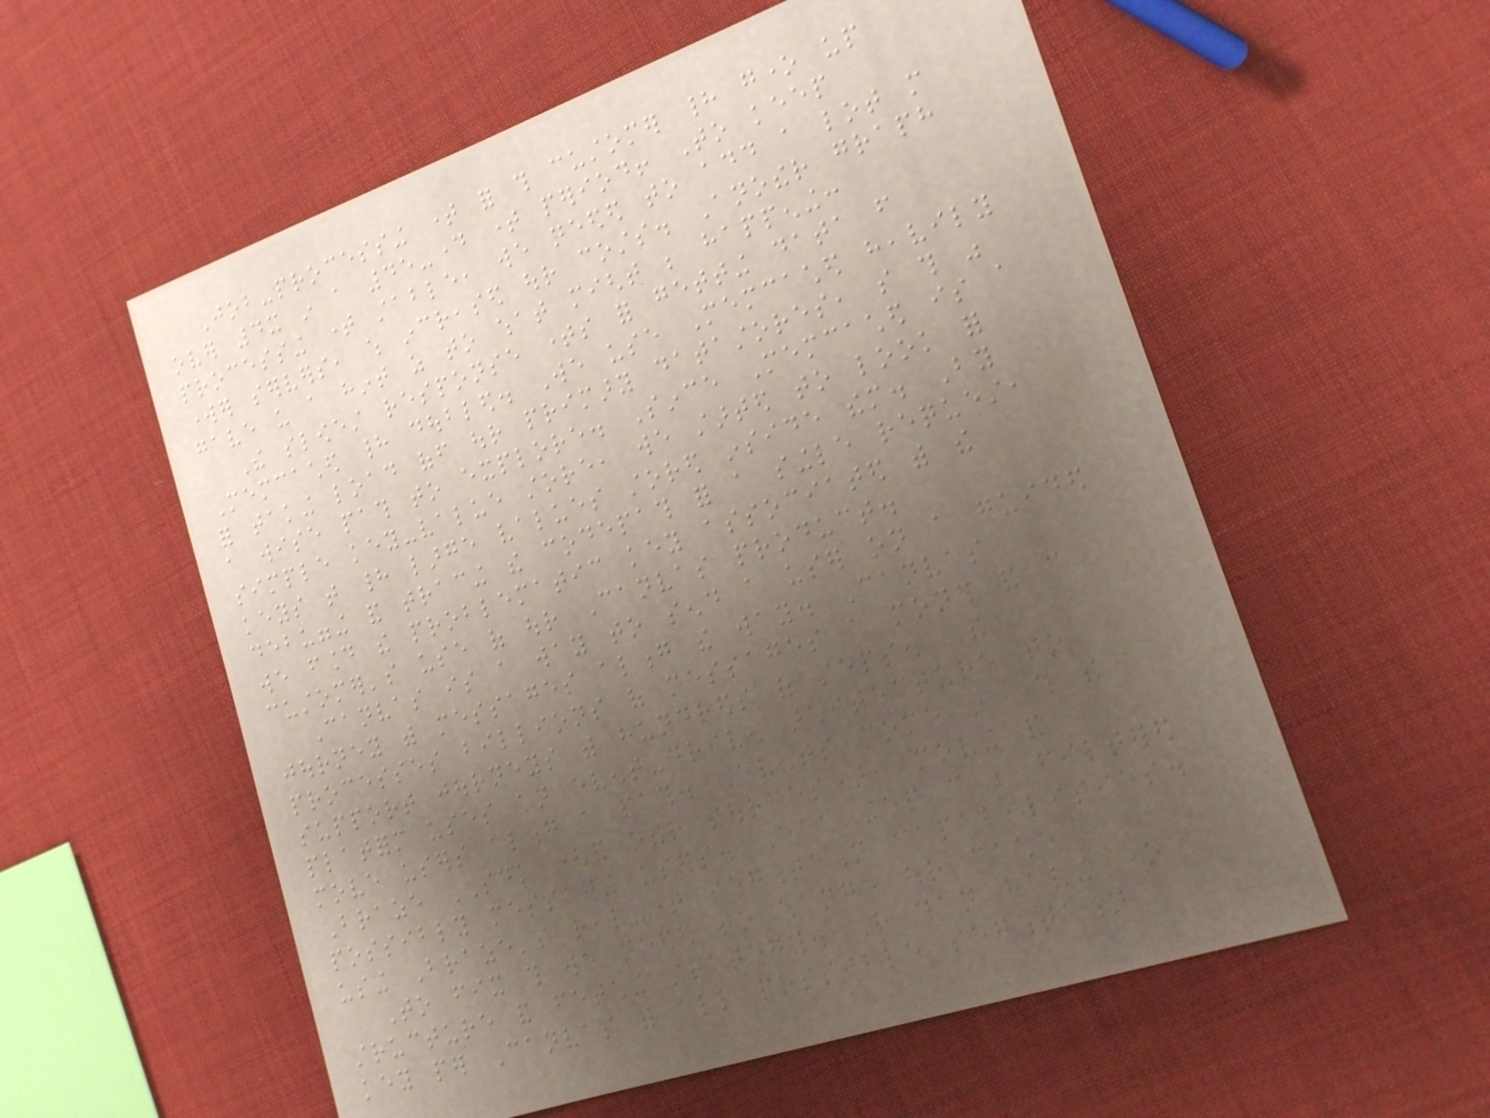Job-processing time for this customer had gone up
over 4x in a 45-day time period! To keep
processing time stable, we needed to add a lot more
worker servers, which increased our costs. Another graph
gave us a hint as to what might be happening:
The slowest response times for getting data from
Memcached had doubled. We use Memcached heavily
for taking load off our primary datastores, so this was
a wise path to explore. Since Memcached is a
simple key-value store, we started to look for
keys that had large values stored inside them. By
debugging and tracing the codepath for a single request,
we found the problematic key associated with the
customer's use of our Canvas product.
Canvas is a way to send a user on a guided
journey with messages along the way. Canvas
processes billions of messages a month and can
support journeys with hundreds of steps. The
platform uses an event-driven architecture to
move users along a path. Events come in through the
Braze SDK (and other sources), moving and
possibly messaging users. Each step can be filtered
using Braze's real-time segmentation capabilities.
To fix this we needed to change our cache
structure and fetching strategy. Rather than having one
key per Canvas with all possible segmentation
